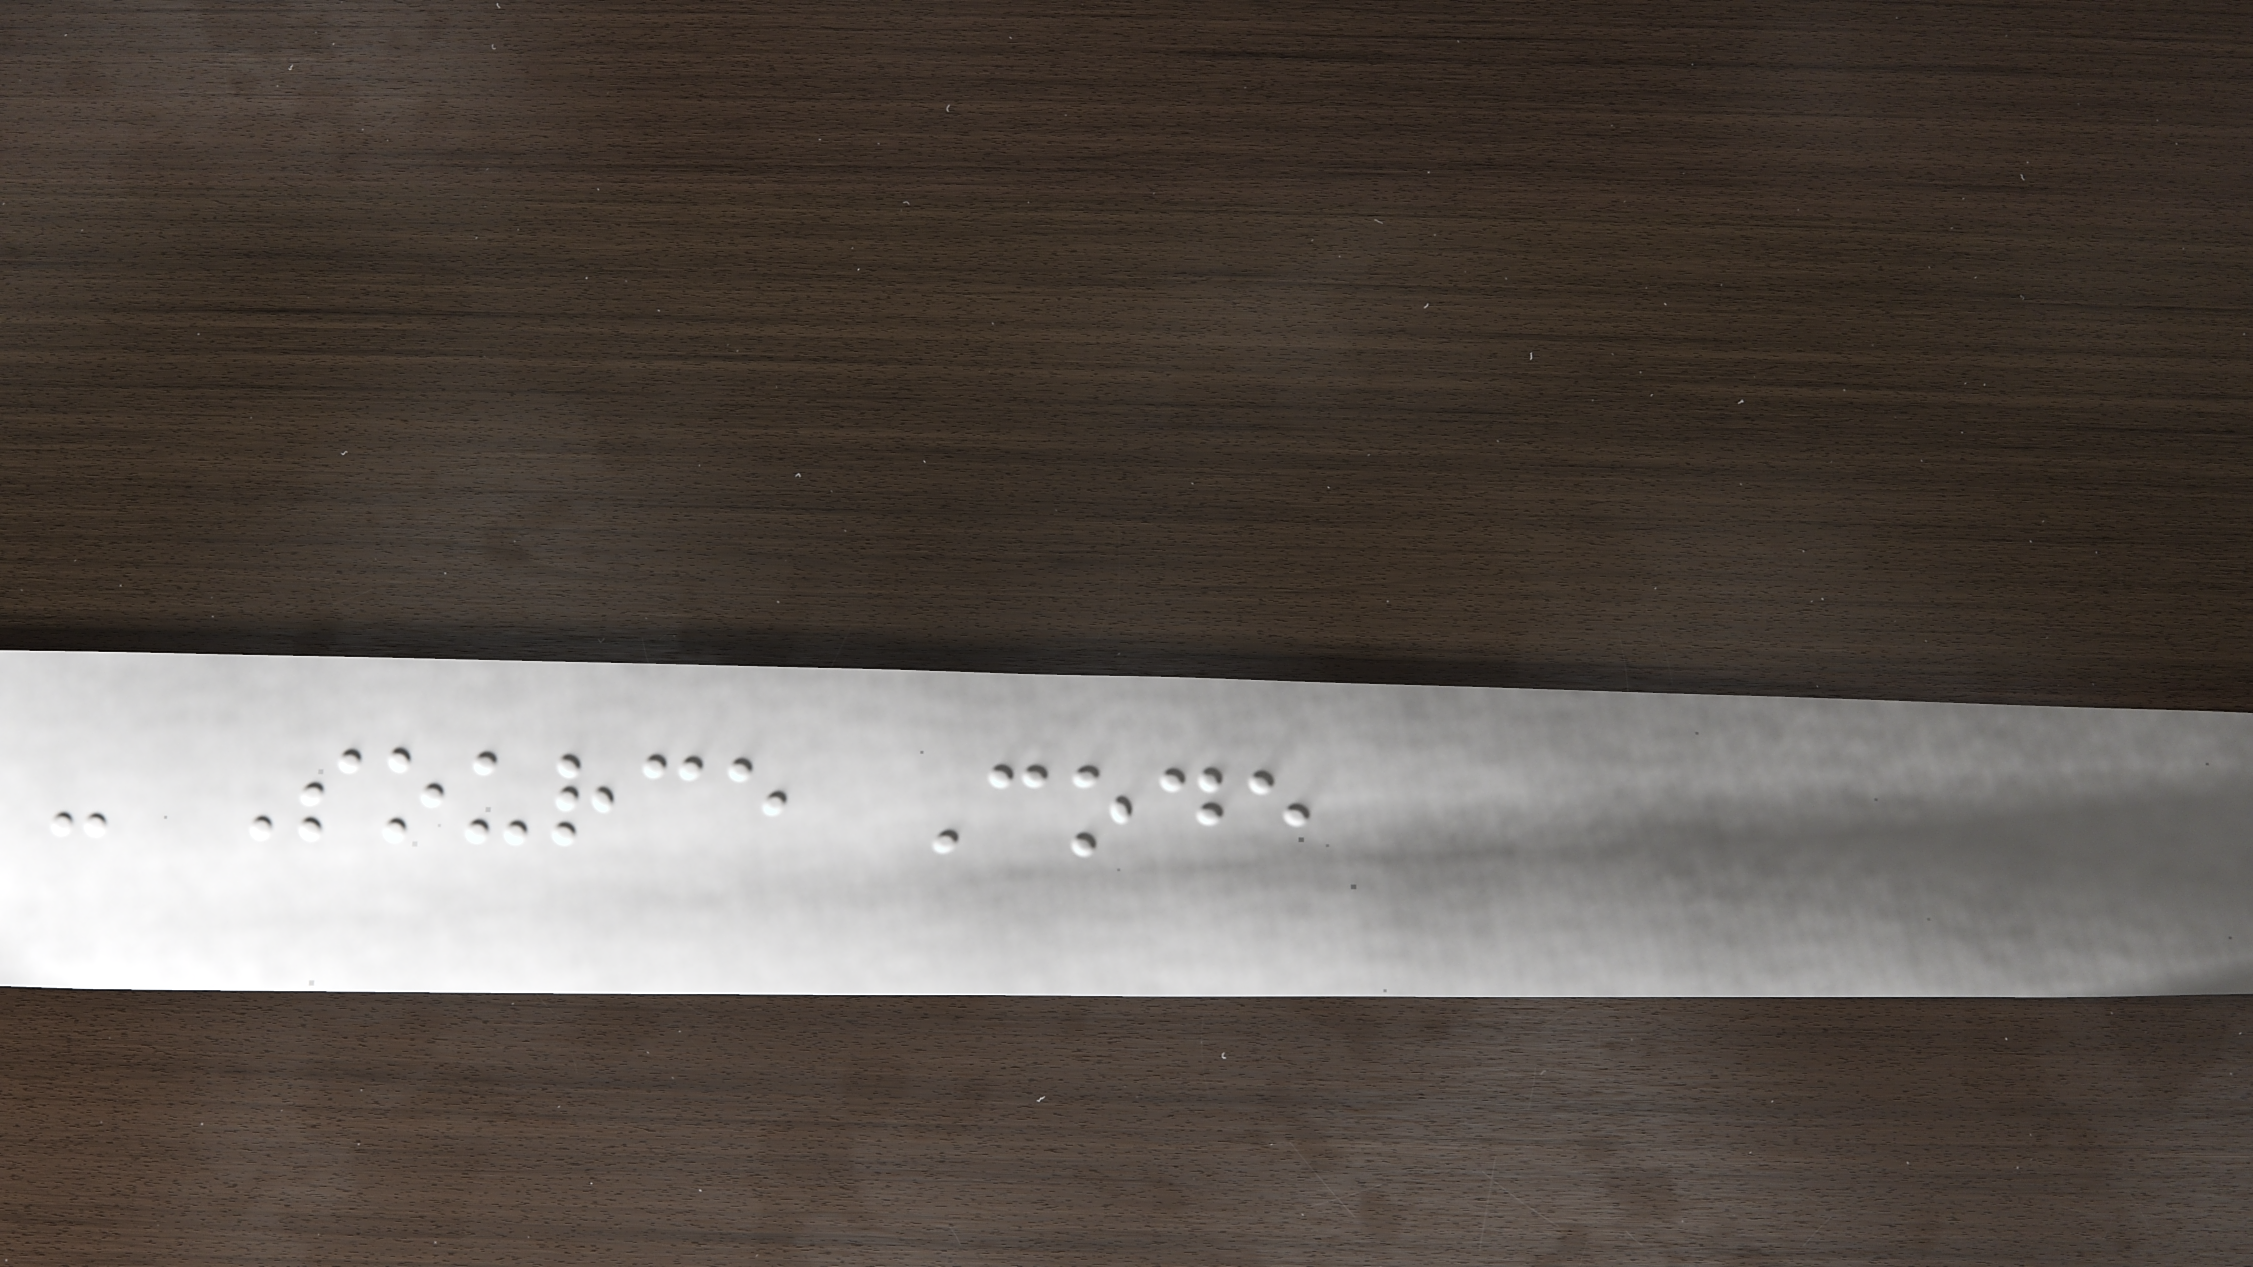- Source Code
